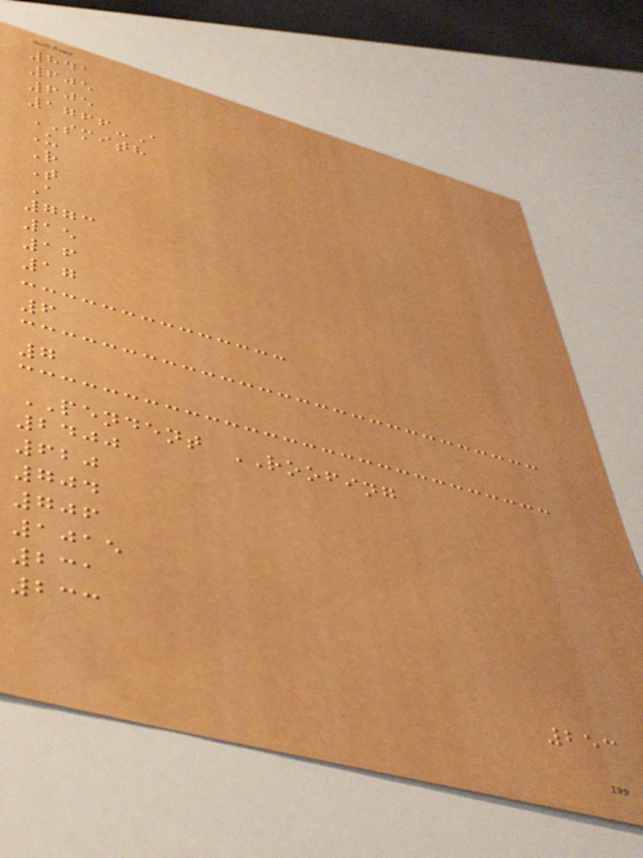841
605
605
1766-A
SMITH
U
R
T
A
773
15
16
17
6
7
PENDENT ROOFING
2400
620
704
706
1015
231
233
253
